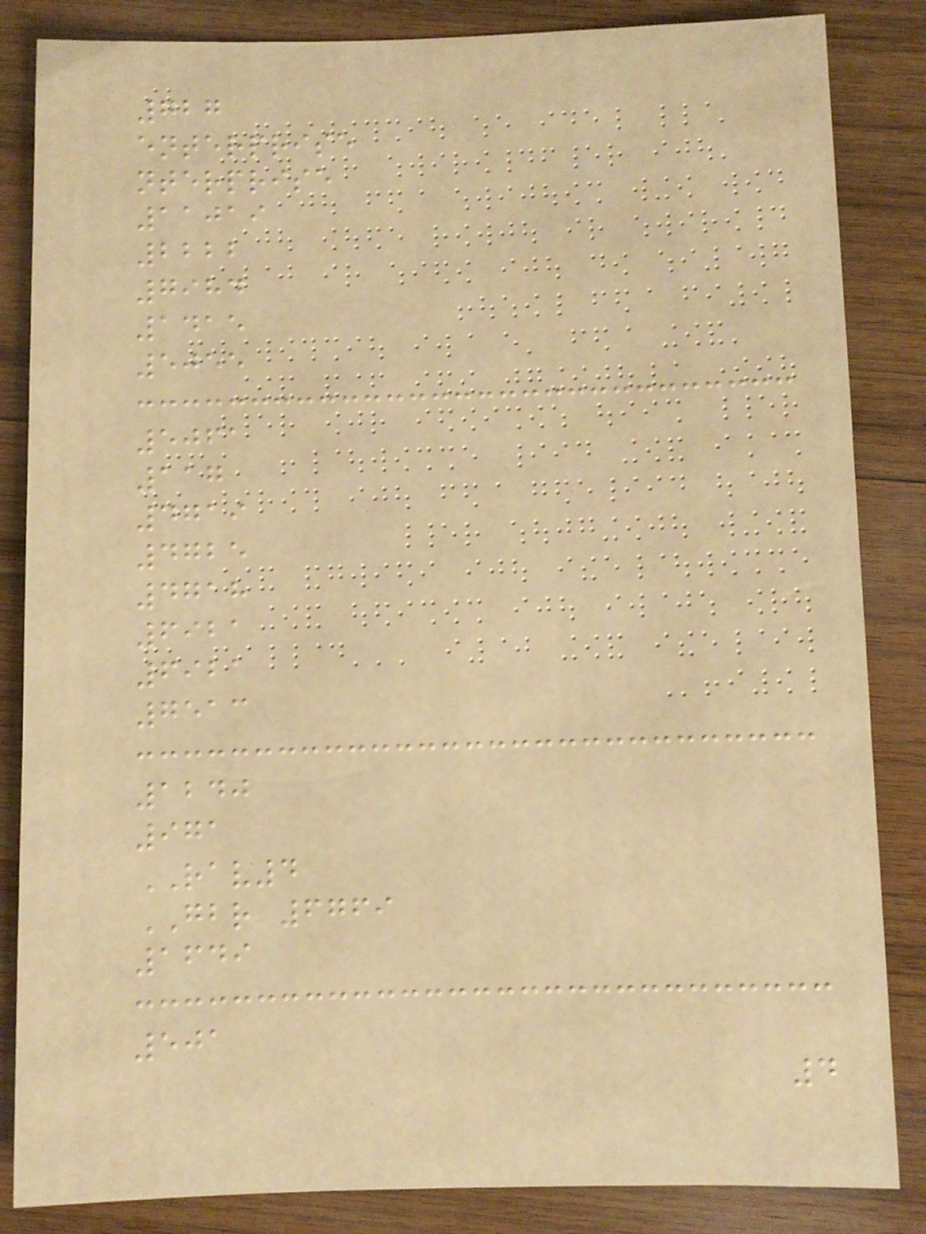727
enterprise
nterprise
11019
2222
7984
1415
5055
5061
117
4719
4725
4718
6921
6921
7513
1240
971
RAV4
GBR 6769
1649
501
4
